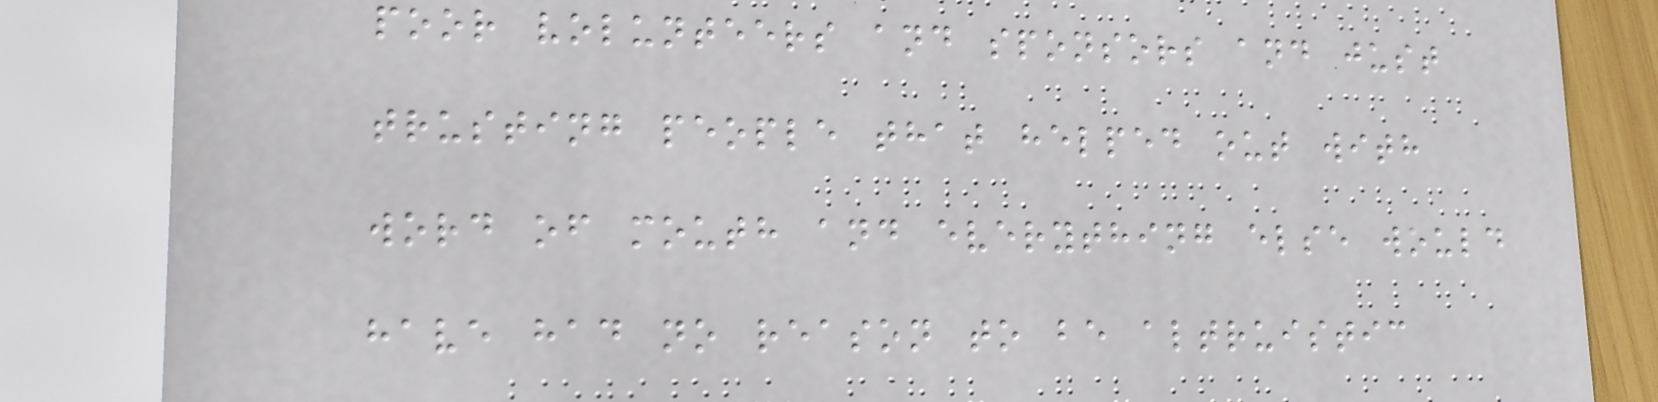poor volunteers and sponsors and just
trusting people that helped out with
word of mouth and everything else would
have had no reason to be altruistic
